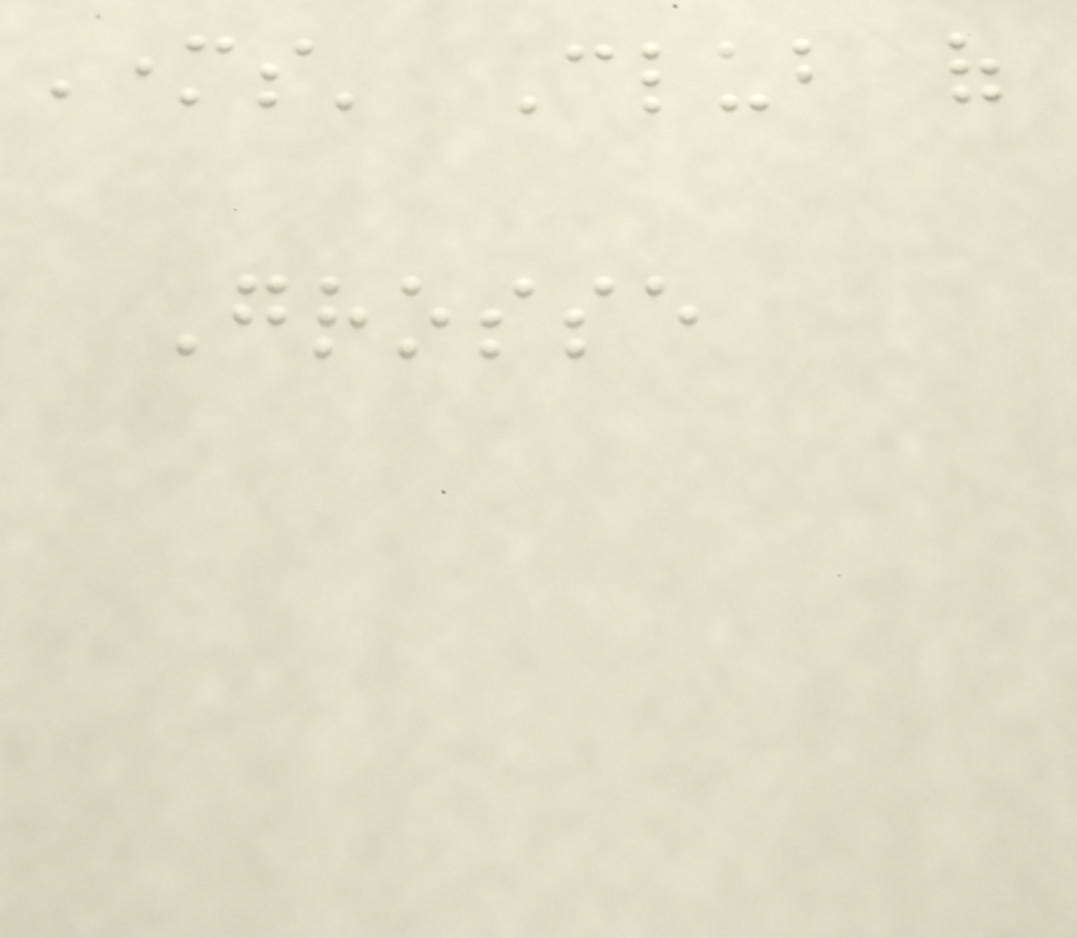Mothers' Club of
Grosse
